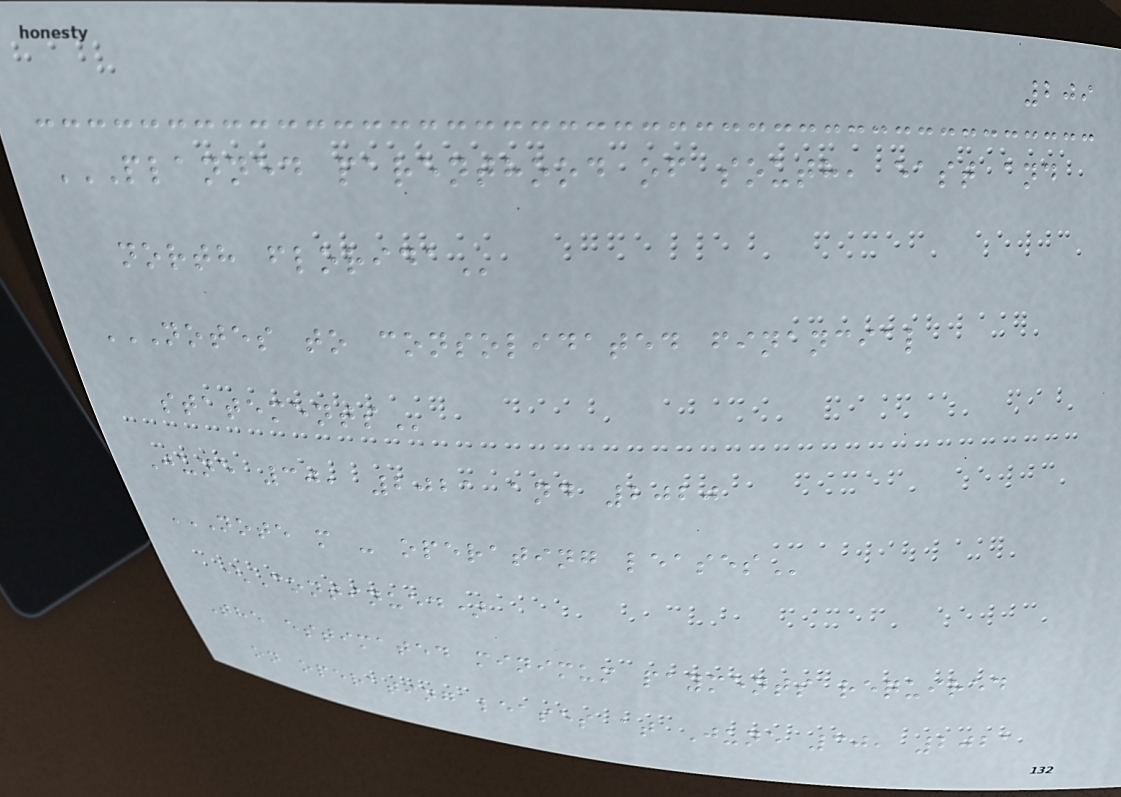209
PLANNED PARENTHOOD OF SOUTH, EAST AND
NORTH FLORIDA
NOTES TO CONSOLIDATED FINANCIAL
STATEMENTS
June 30, 2021 and 2020
NOTE M - OPERATING LEASES
(Continued)
The estimated minimum payments required
on operating leases at June 30, 2021
